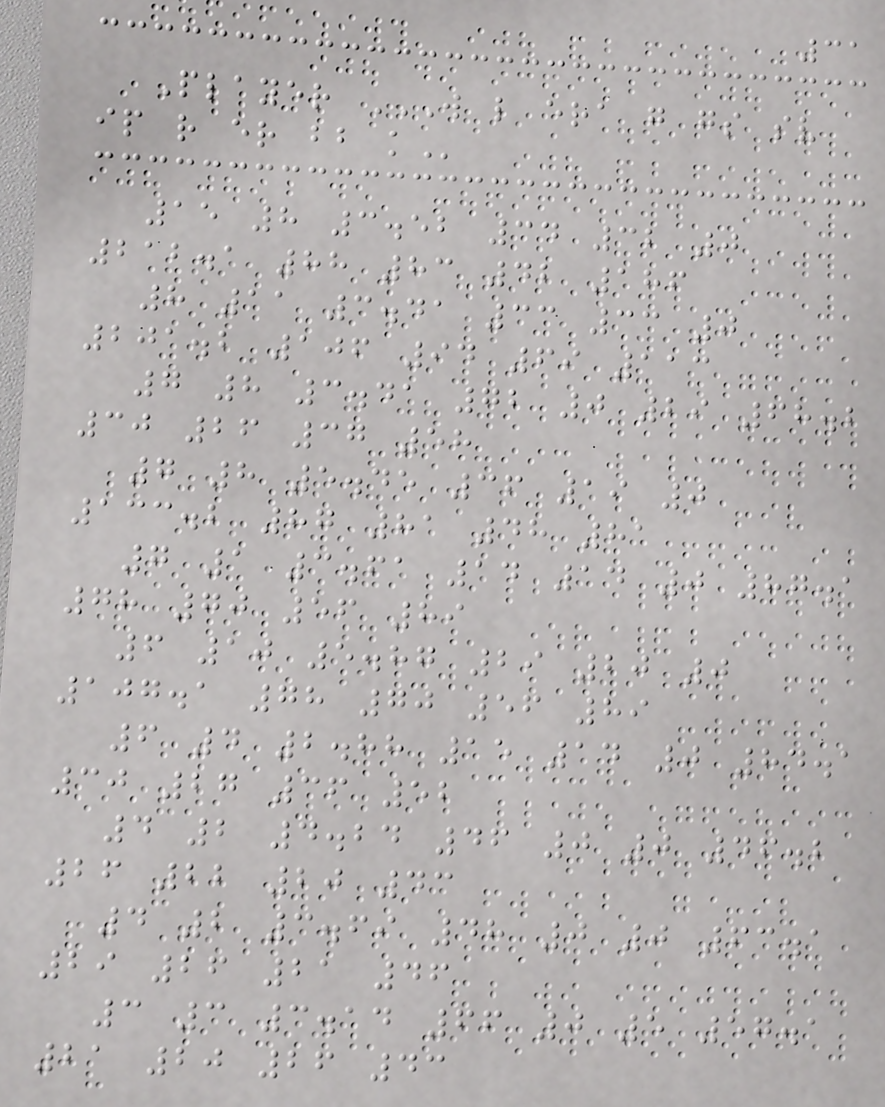31
Player W L ERA G GS SV
IP R ER BB K
15 8 3.52 34 32 0
212.1 88 83 42 186
8 11 3.41 33 33 0
201.2 106 94 69 113
7 8 3.41 72 0 29 68.2
30 26 37 58
7 8 5.45 36 19 0
133.2 87 81 48 81
7 1 3.61 14 14 0 87.1
78 70 56 89
6 10 5.87 29 20 0
107.1 78 70 56 89
6 4 2.88 15 14 0 84.1
30 27 36 52
4 2 4.24 46 0 0 46.2
26 22 20 43
4 2 3.69 48 0 0 63.1
29 26 21 46
3 3 3.14 66 0 5 57.1
21 20 26 43
